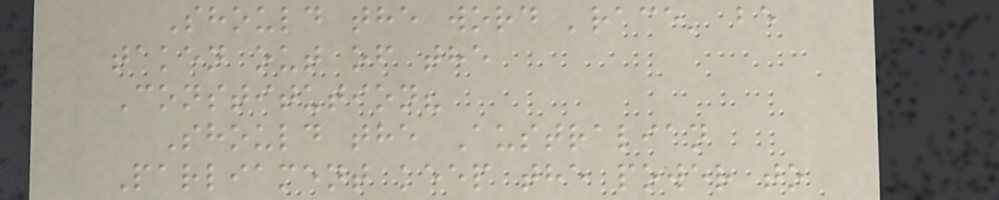Should the word 'race' be
taken out of the
Constitution?
Should the Australian
Parliament keep the power to
